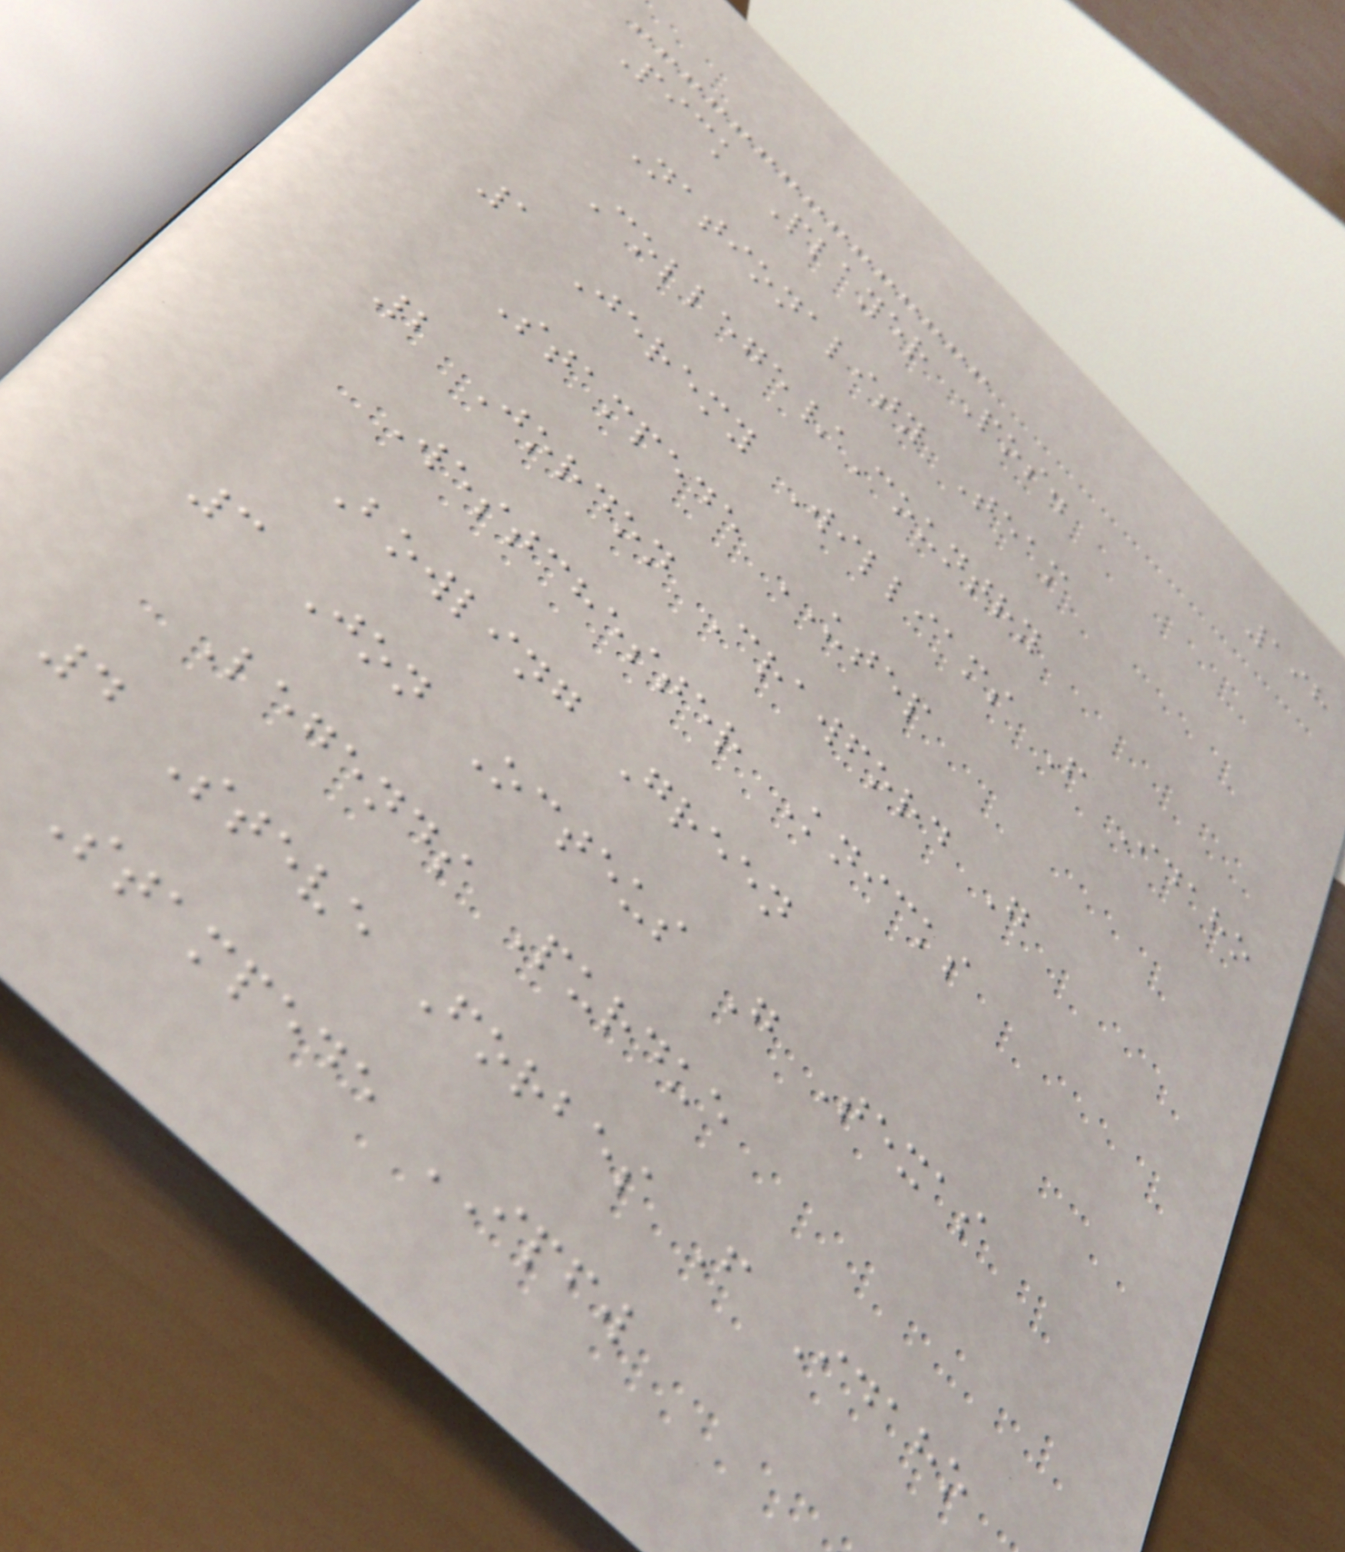198
Pick Player Pos.
Nationality Team
College/Country
1 Jeremy Williams F Idaho
Stampede UTEP
2 Jordon Crawford G
Westchester Knicks
Bowling Green
3 Jon Octeus G Texas
Legends Purdue
4 Steve Forbes F Idaho
Stampede IPFW
